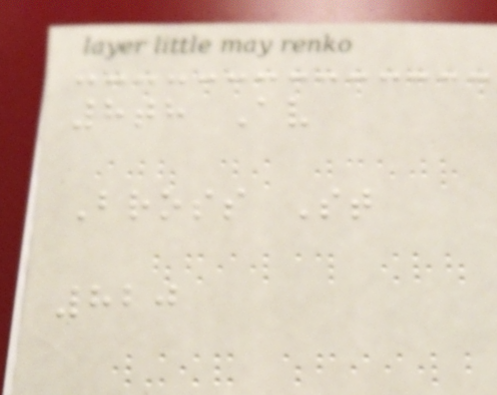8th Av
Bross St
820
